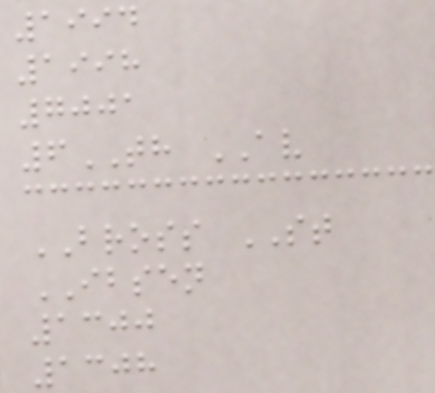1994
1998
7001
6TH AV
BROSS ST
IBSEN
1300
1308
